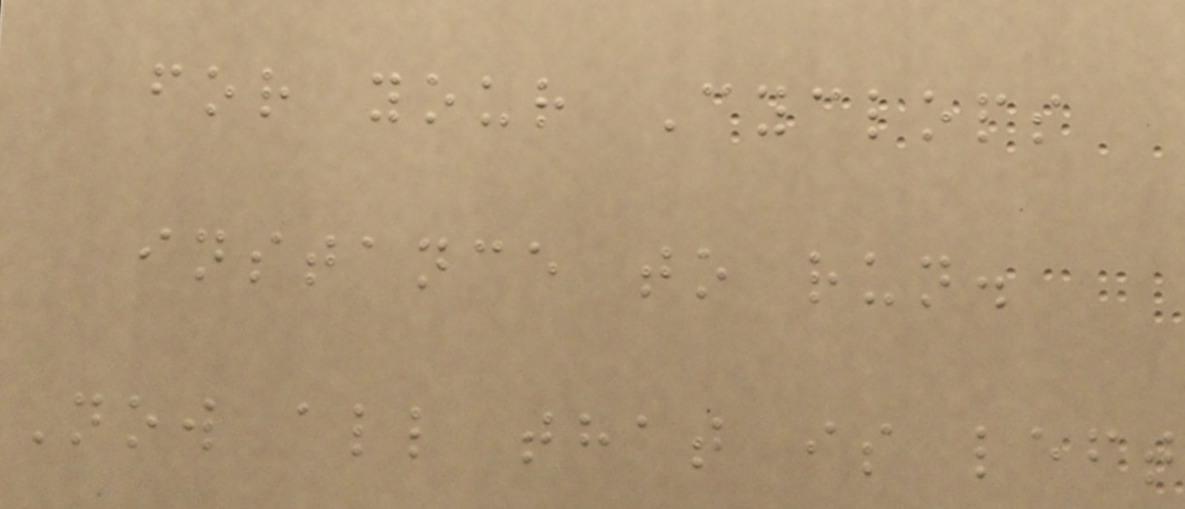for your Cyclops
instance to run.
Now all that is left
